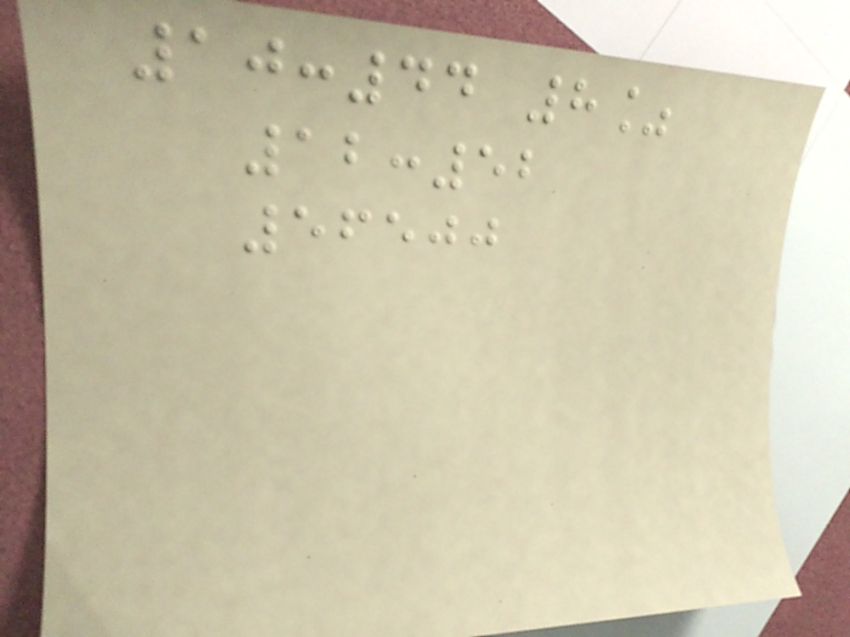10:44 8%
12:52
56500
